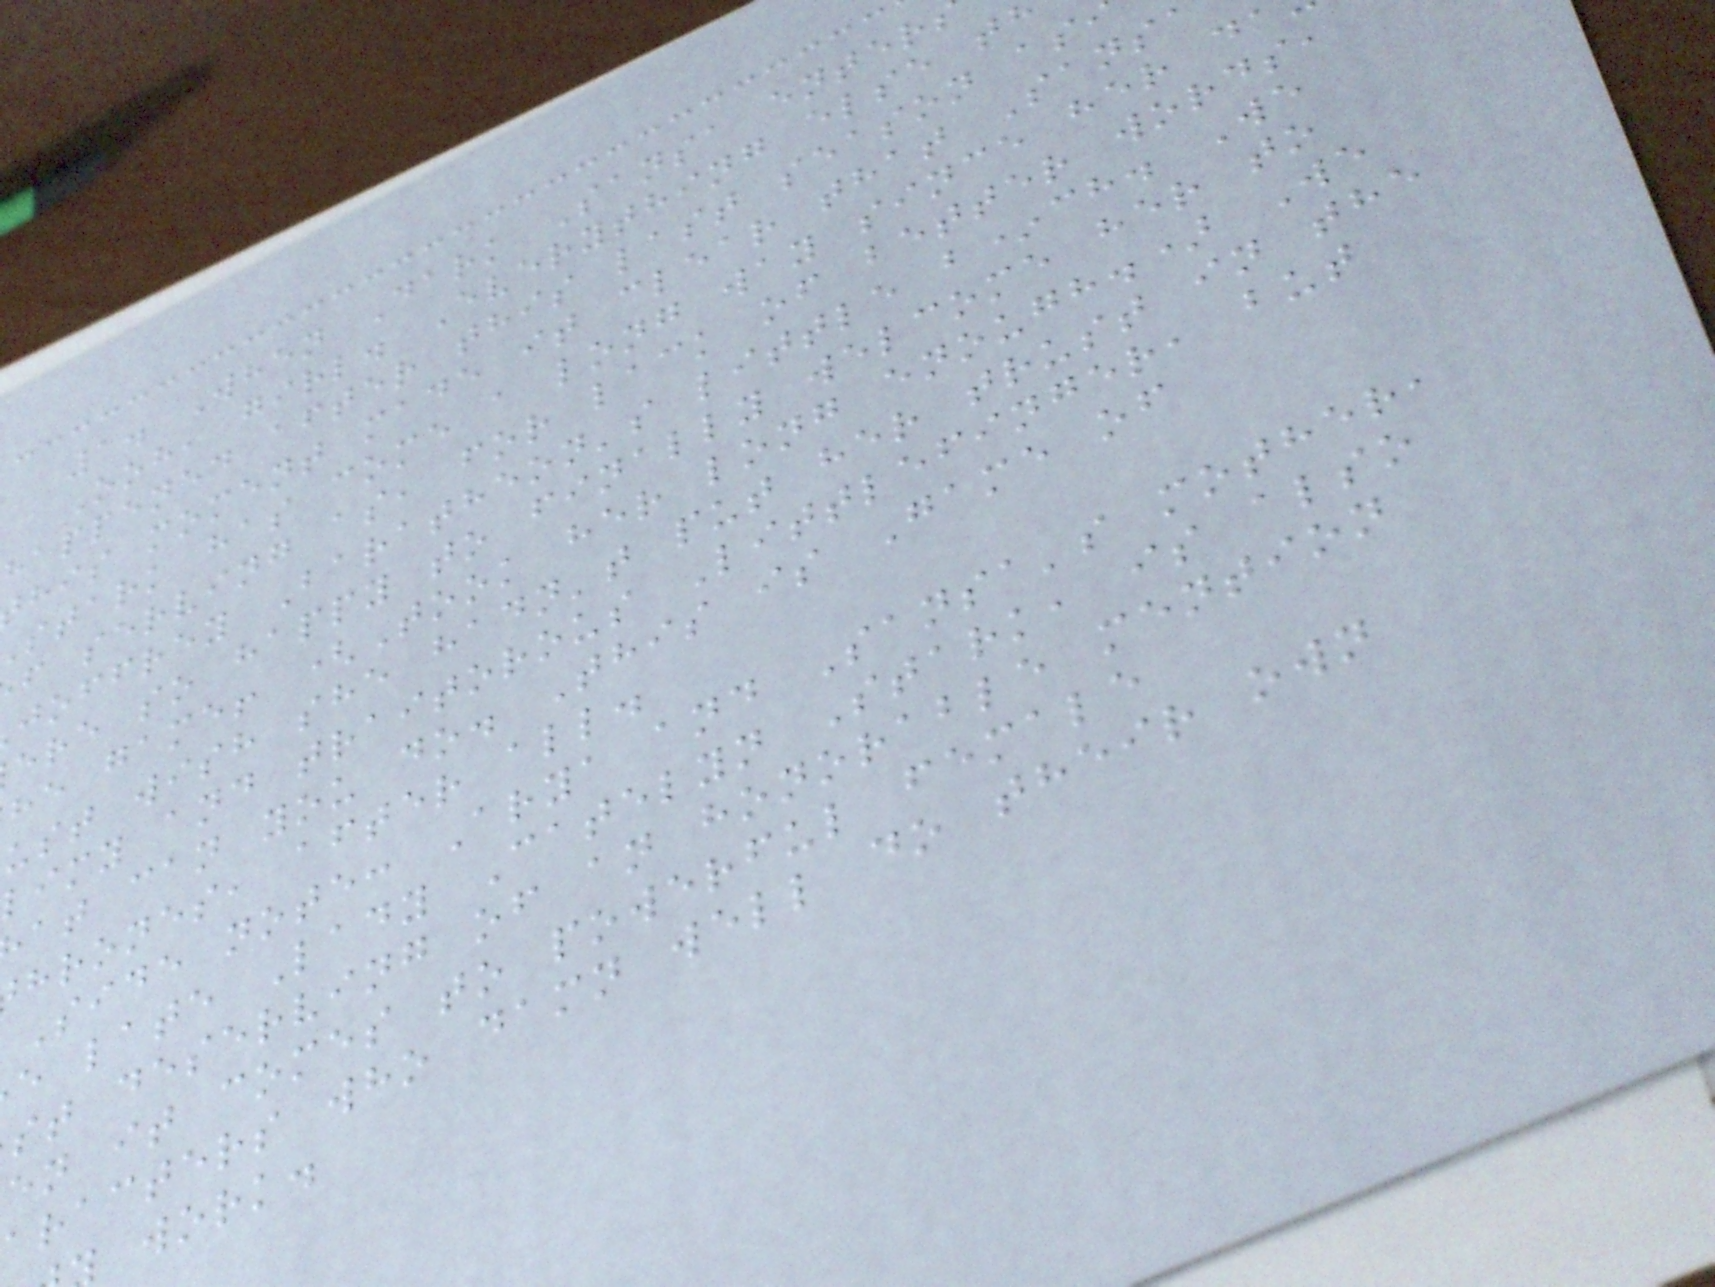1. When Dark Sansa enter
Ooh, girl. Everything else t
happened after this last season as
his moment made it clear that Sans
stark has come a long way since her d
f serving as, for lack of better words,
joffrey Baratheon's little b*ch. We
ere so happy to finally welcome her to
he game! (Took her long enough.) We
ust wish she hadn't put her trust in the
limy and traitorous Littlefinger, but
at can you do. This is Game of
hrones, after all.
Side note: Arya and Sansa's mother,
e late Lady Catelyn Stark, is also
st deserving of an honorable mention
en it comes to powerful female
aracters who damn well do their own
work.
